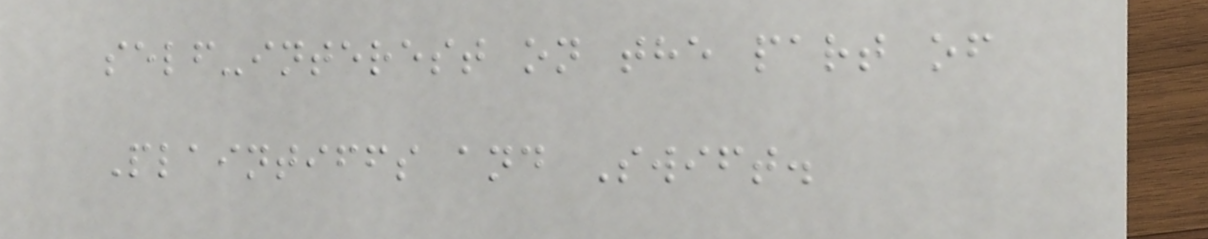self-interest on the part of
Plaintiffs and Swift.
